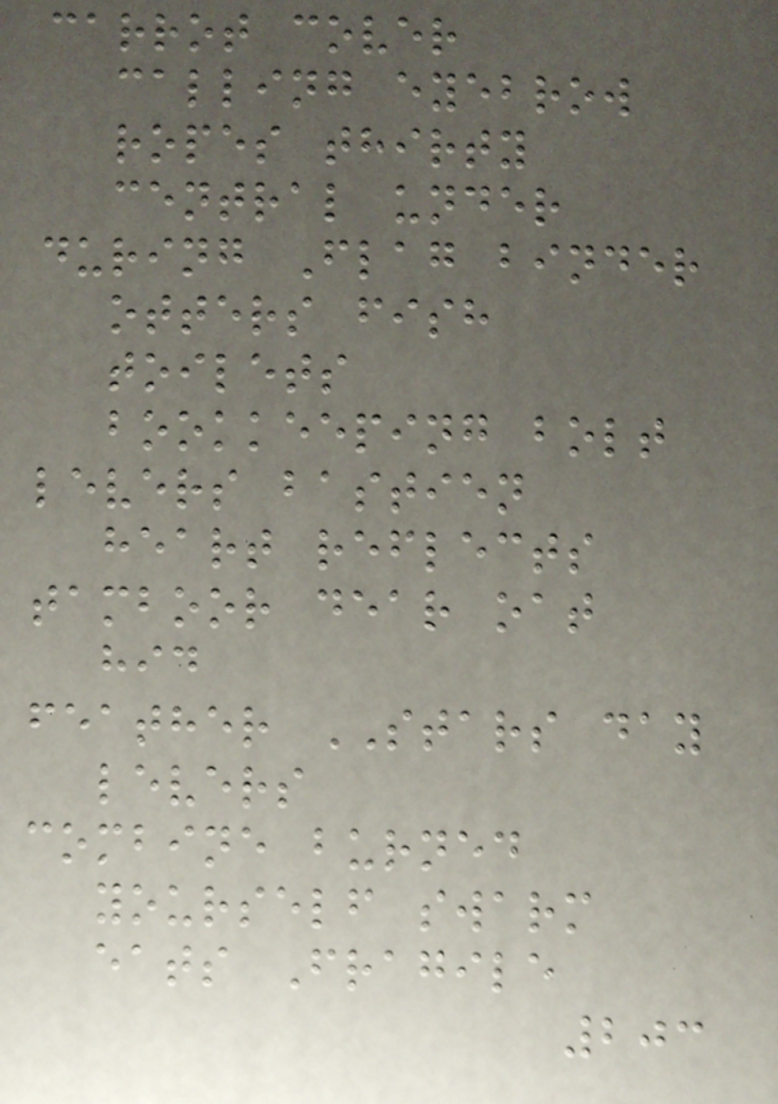carrot cover
calling eyebrow
ropes thirty
central under
during Flag binder
otters fish
toilets
bookkeeping bolt
levers bastien
heart reflects
tamboor dear oat
hid
feather STARS day
levers
combine burned
yourself swarm
eats Fragile
203
